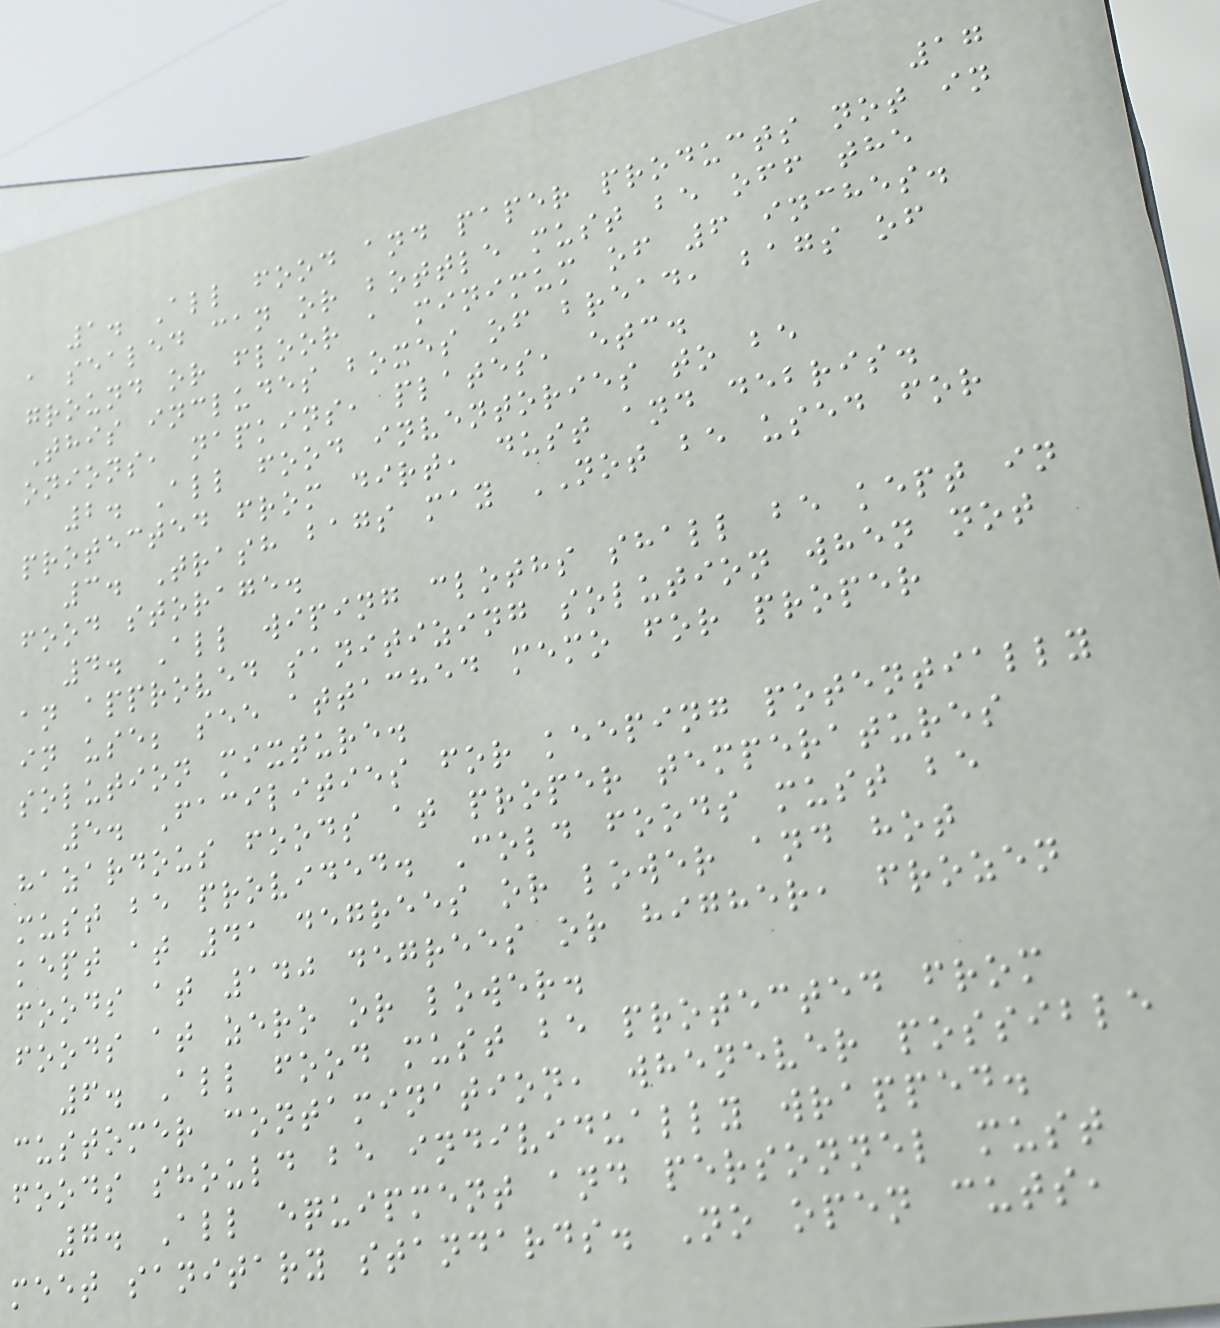17
1. All food and paper products not in
a sealed can or bottle must be off the
ground or floor a minimum of 6 inches.
This includes boxes of bread, bags of
onions, napkins, plates, etc.
2. All food inventories to be
protected from dirt, dust and debris.
3. Trash bags may NOT be used for
food storage.
4. All wiping cloths shall be kept in
an approved sanitizing solution when not
in use; see attached memo for proper
solution mixture.
5. Facilities for keeping potentially
hazardous foods at proper temperatures
must be provided. Cold foods must be
kept at 41 degrees or lower and hot
foods at 140 degrees or higher, frozen
foods at zero or lower.
6. All food must be protected from
customer contamination, whenever possible
foods should be individually wrapped.
7. All equipment and personnel must
meet sanitary standards. No open cuts,
